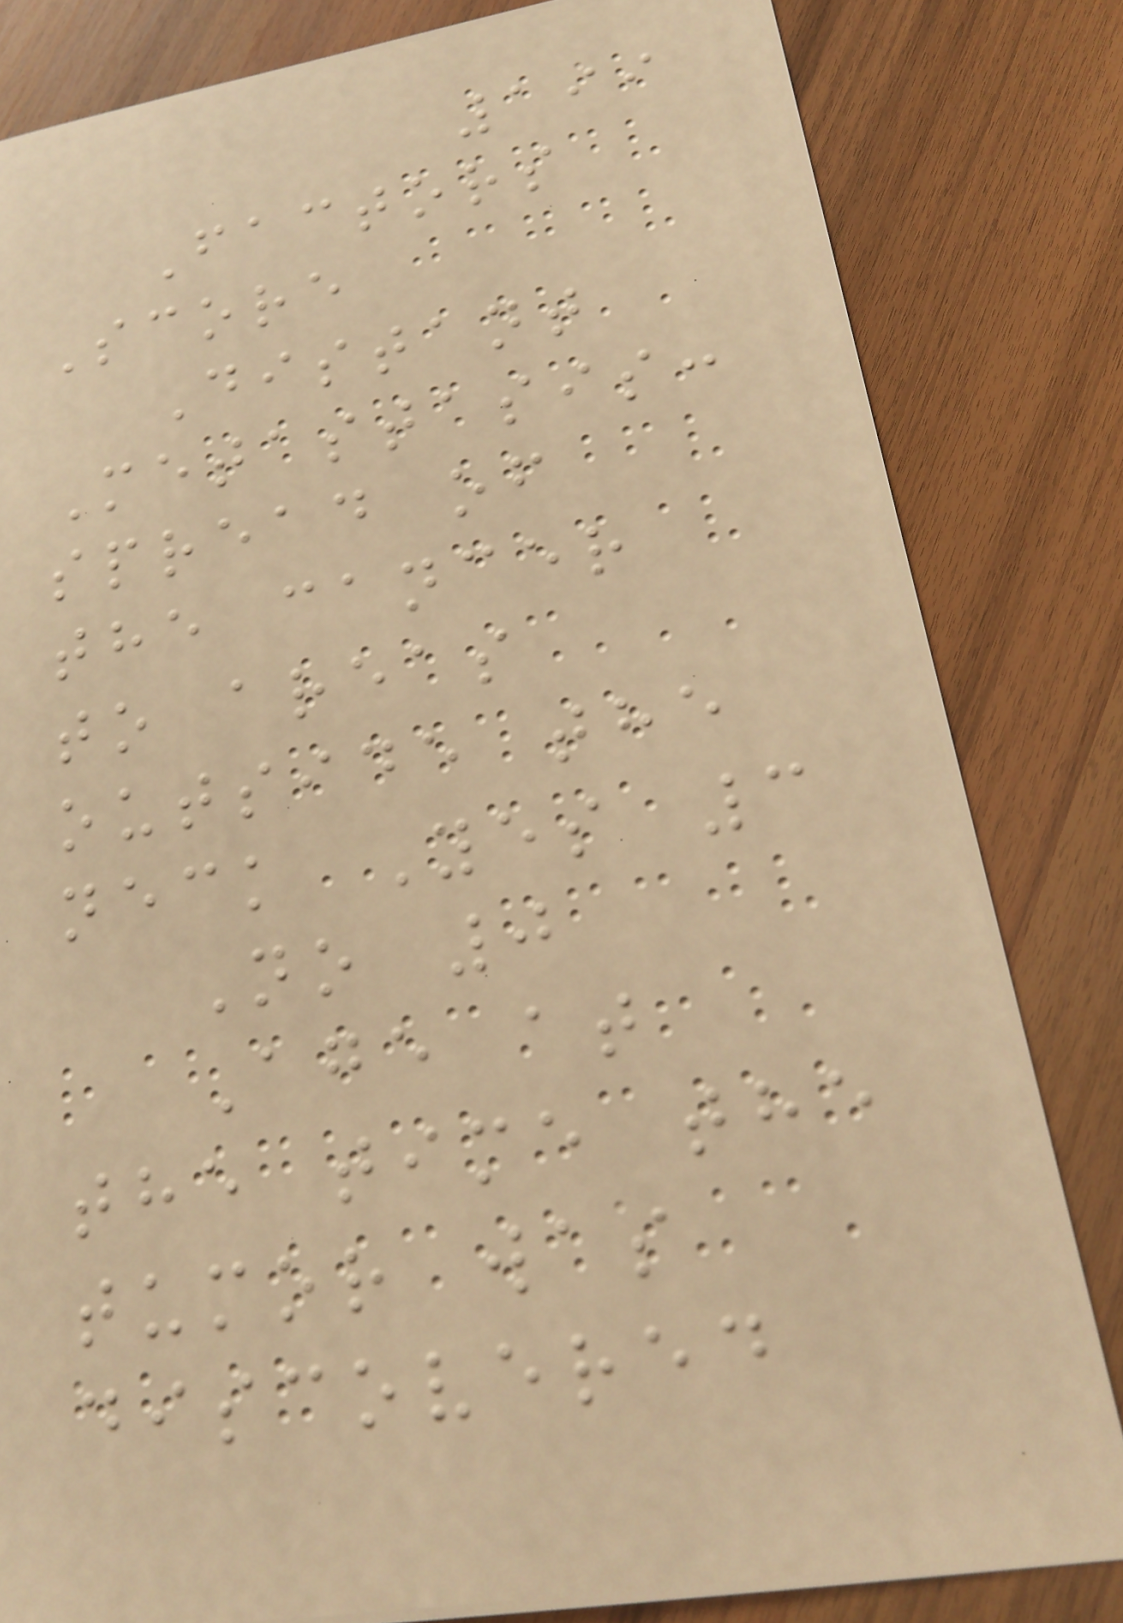199
Factors
Score
Distant
Metastasis:
spread of
the cancer
to areas
outside the
neck Yes 3
No 0
Age at
the time the
tumor was
discovered
